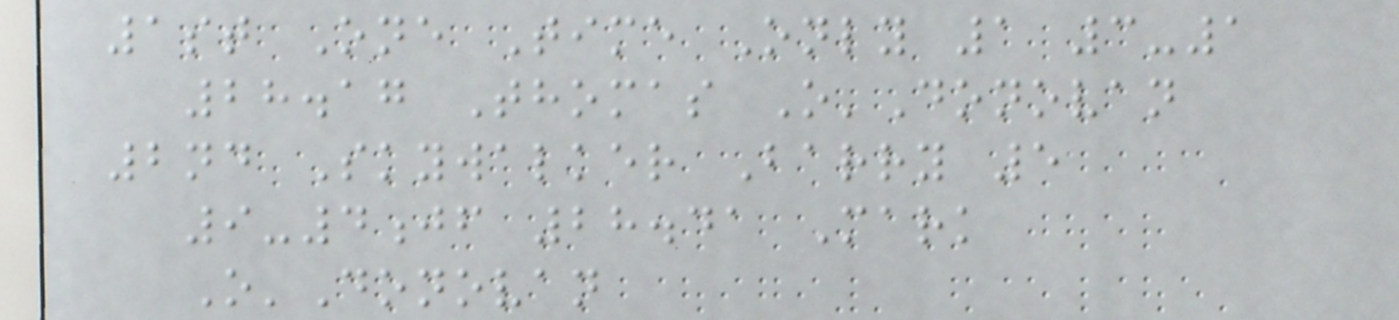1st One Time Only 1 3-1
28.17 Thomas O'Donovan
2nd Skywalker Barry 5
9-4jf 28.41 Mark
O'Donovan
